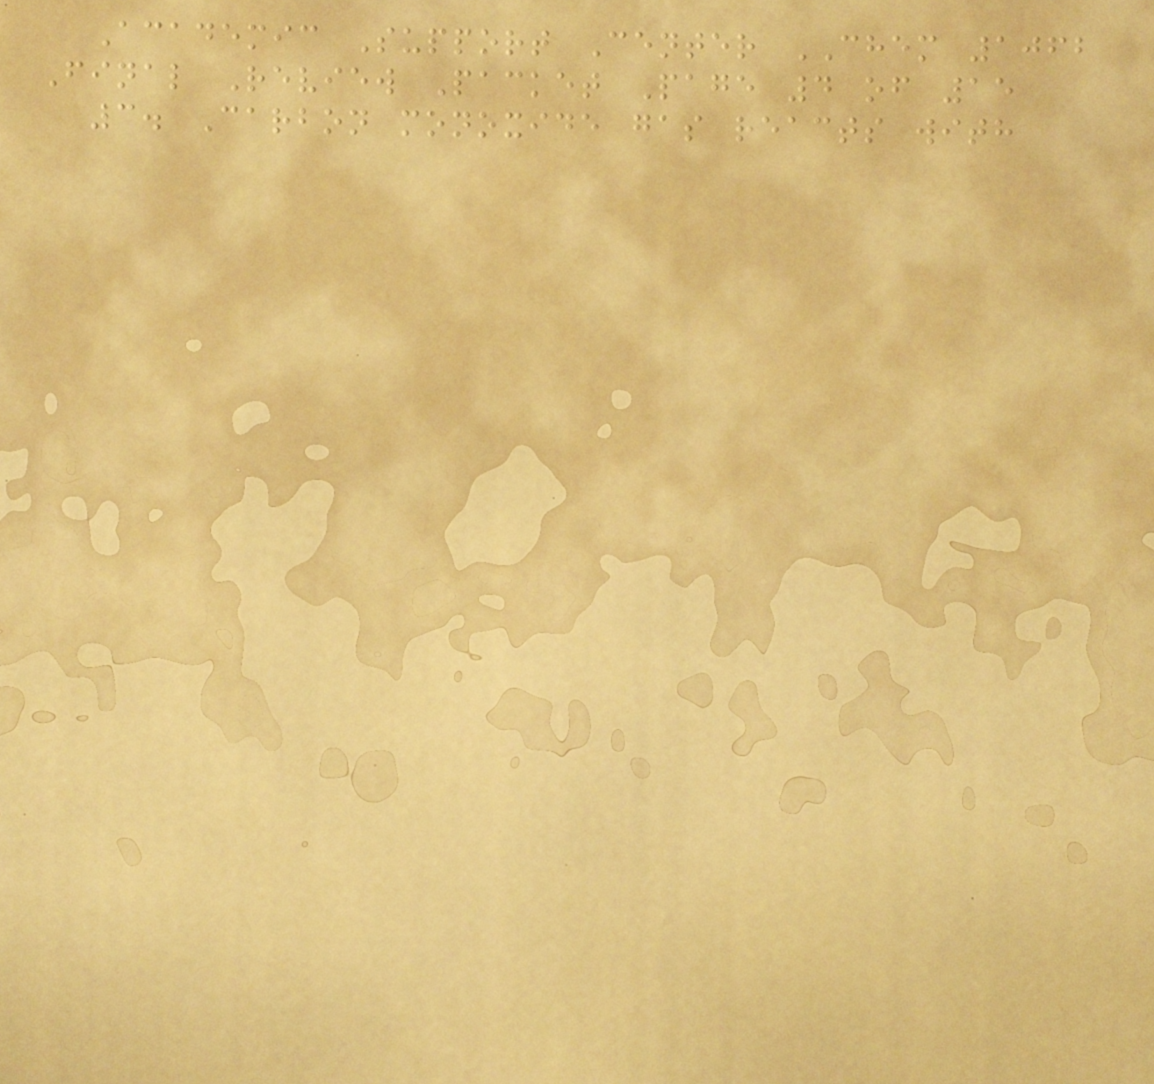Academic Support Center CHEM 1062
Final Review Packet Page 4 of 15
3. Carbon monoxide gas reacts with
